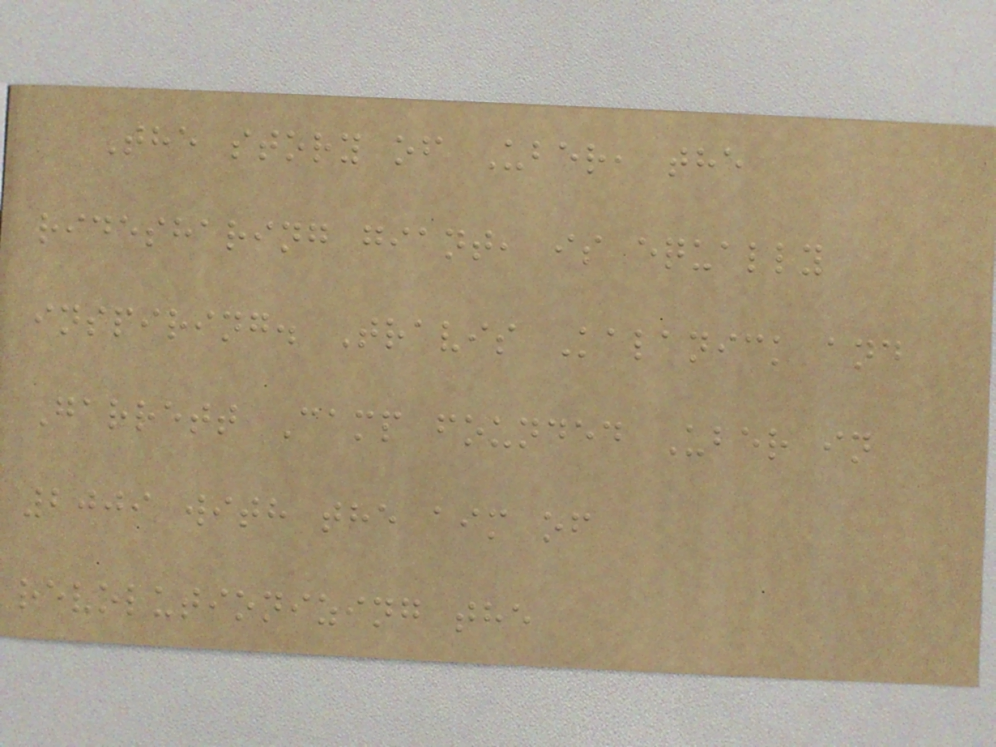The story of Uber, the
ridesharing giant, is equally
inspiring. Travis Kalanick and
Garrett Camp founded Uber in
2009 with the aim of
revolutionizing the
